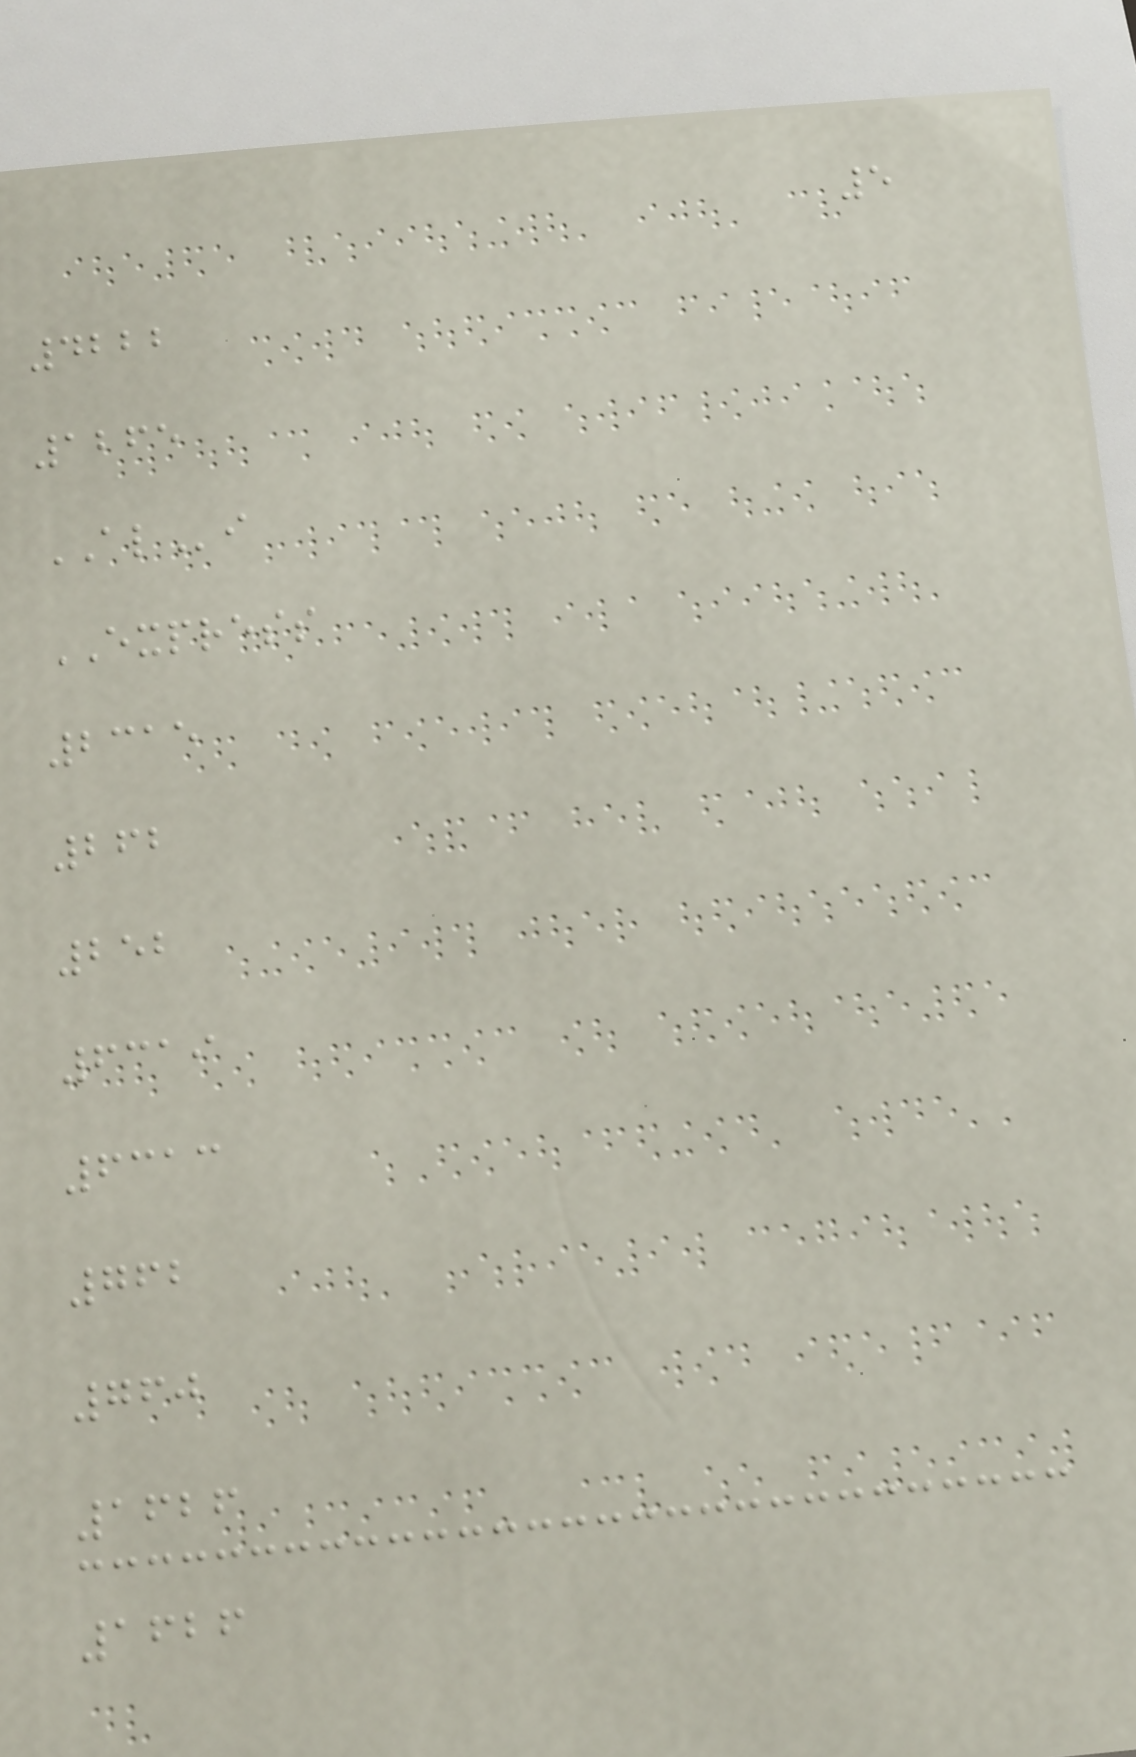5
4222
1265
ALi
EXPRESS
2315
262
252
6319
6313
762
760
1626
1626
